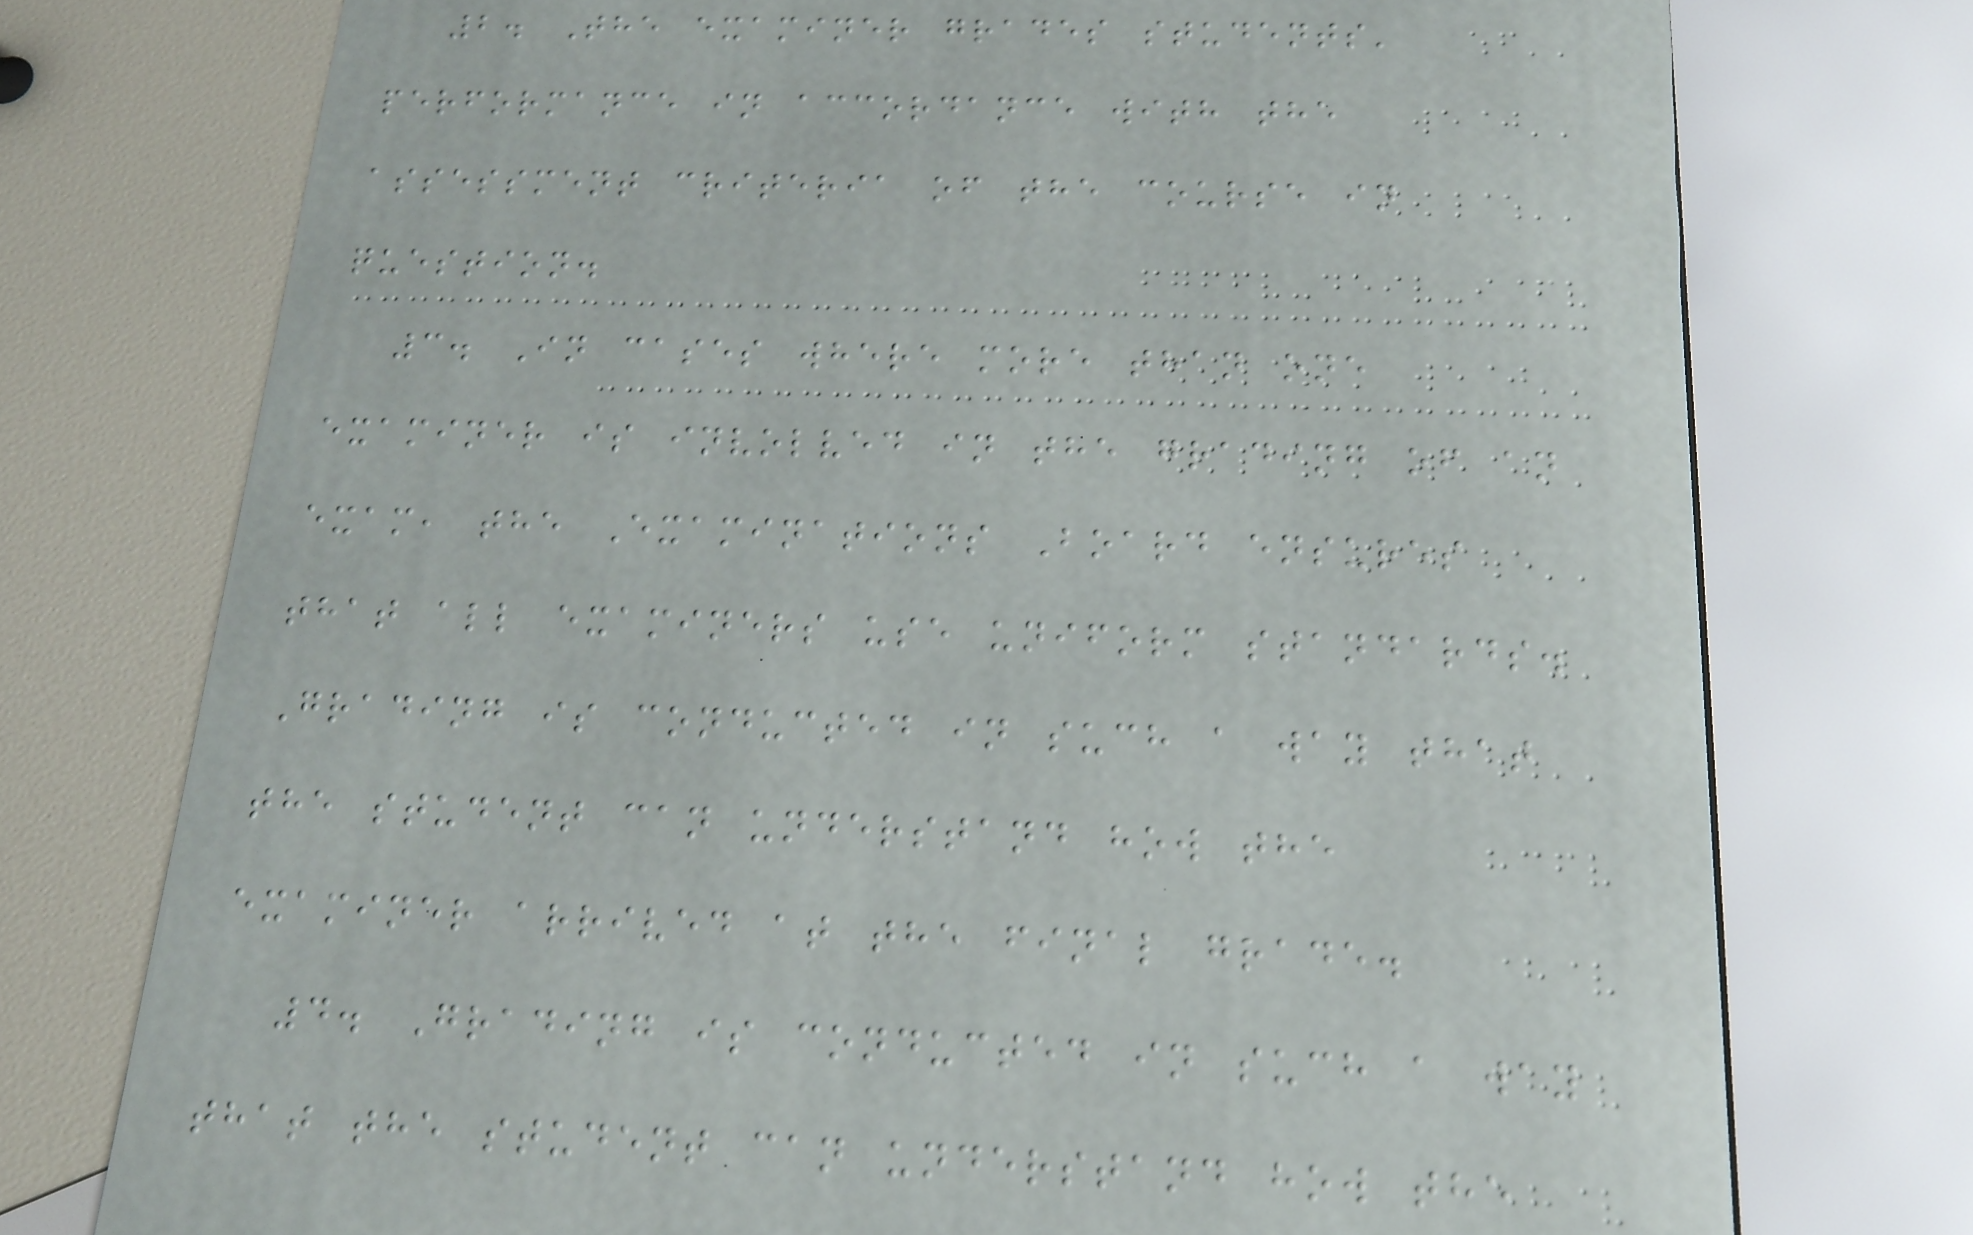2. The examiner grades students'
performance in accordance with the
assessment criteria of the course in
question.
3. In cases where more than one
examiner is involved in the grading of an
exam, the Examinations Board ensures
that all examiners use uniform standards.
Grading is conducted in such a way that
the student can understand how the
examiner arrived at the final grade.
4. Grading is conducted in such a way
that the student can understand how the
